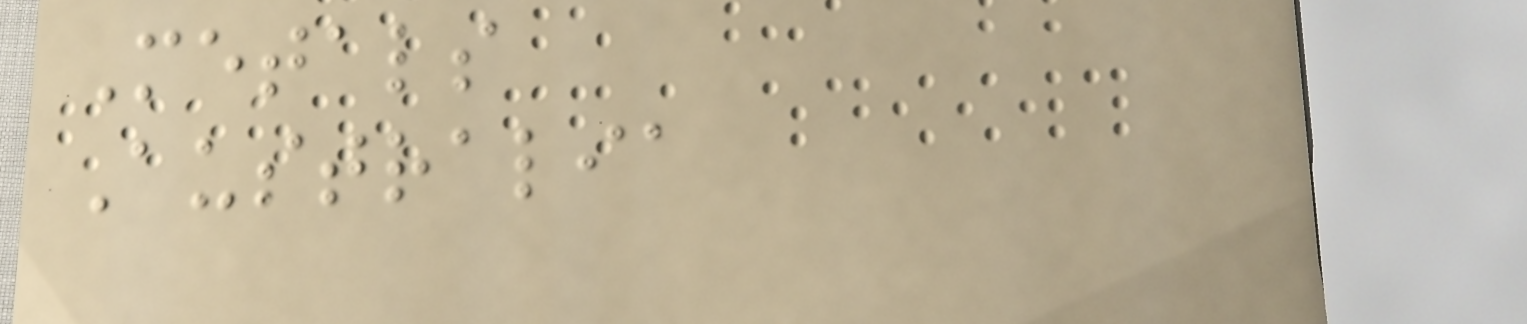Metals
Australia
